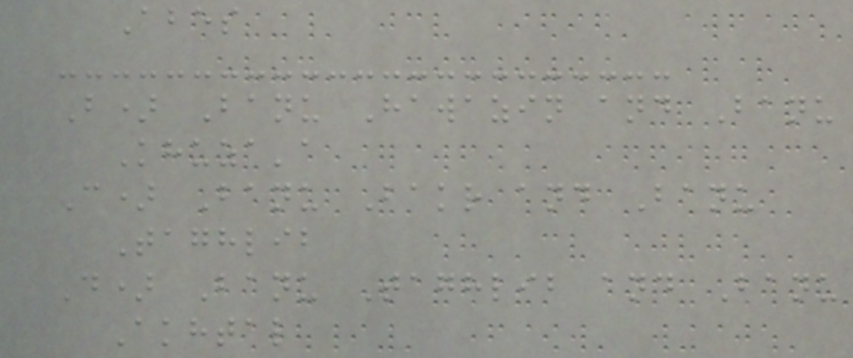Abes
B) Banu Hawazin and Banu
Khuza'a
C) Banu Bakr and Banu
Taghlib
D) Banu Taghlib and Banu
Akhtal
